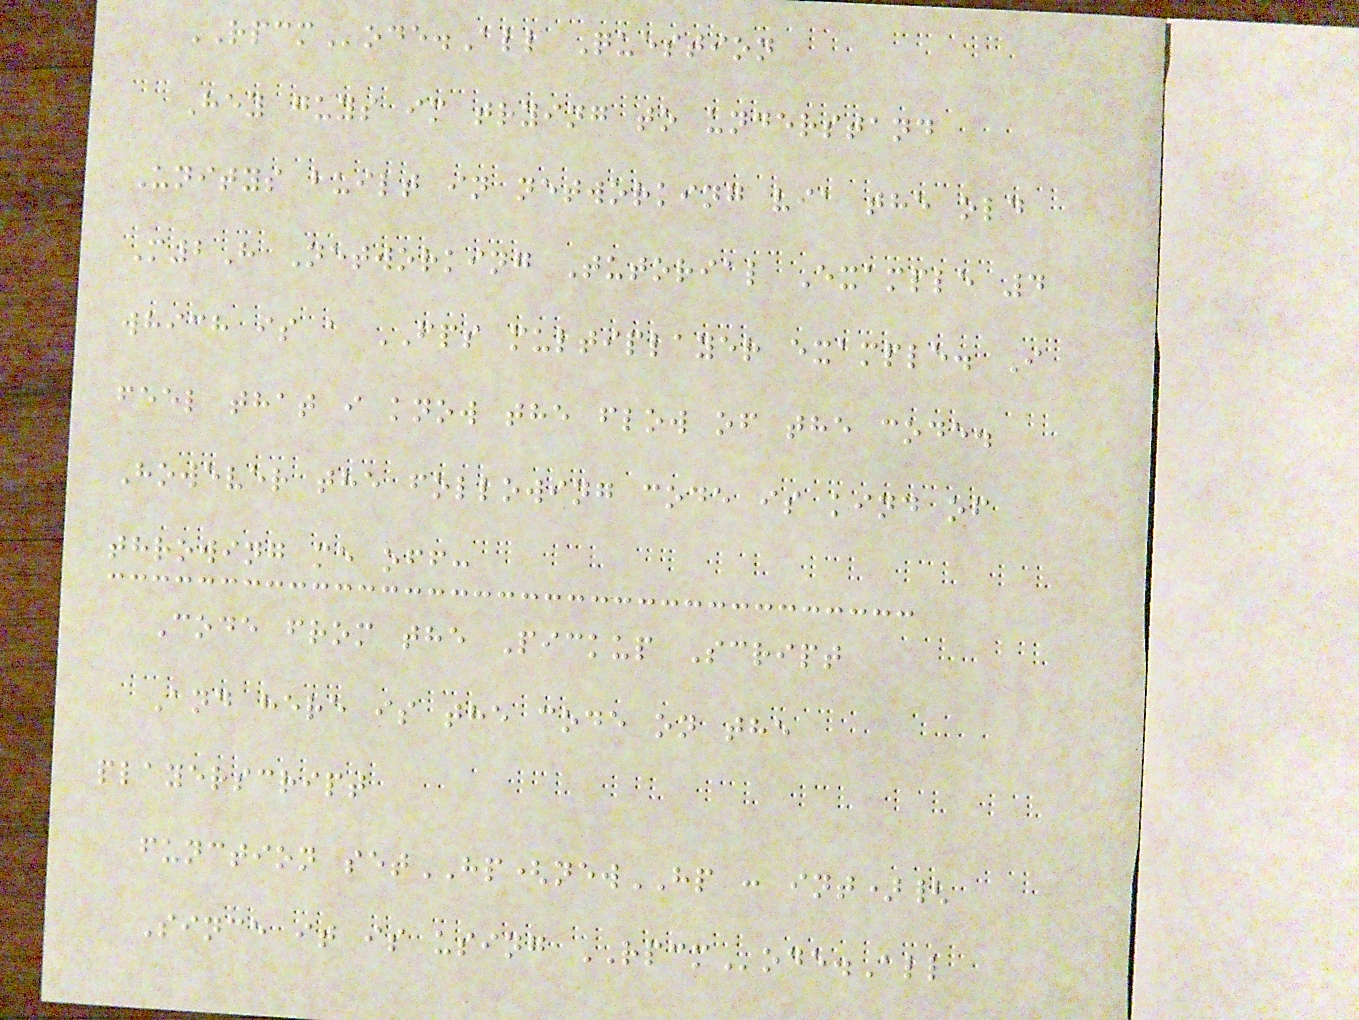RPCMode.All Question
Hey guys im trying to understand
Unitys built in networking via the old
M2H Networking Tutorial Example 4
which is a FPS multiplayer example. I
feel that i know the flow of the code.
However the following code is kind of
throwing me off:
Code from the Pickup Script
And here is the code on the
playerscript
function setHP(newHP : int){
Since it is using RPCMode.All
